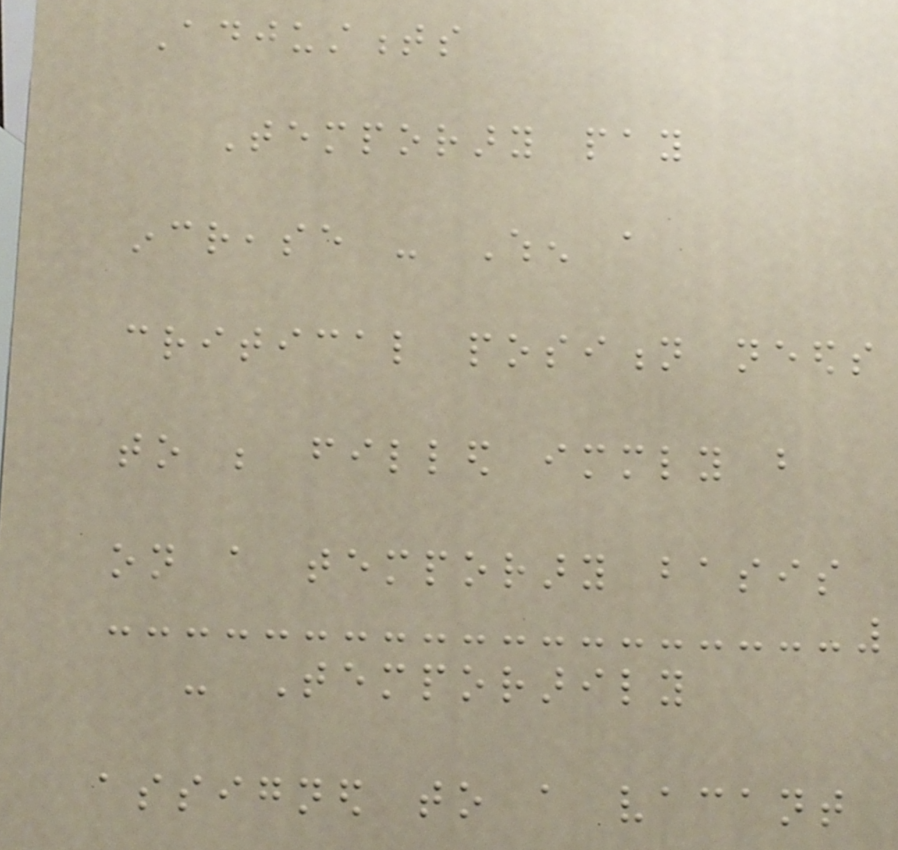Adjustments
Temporary pay
increase - When a
critical position needs
to be filled immediately but
on a temporary basis
- Temporarily
assigned to a vacant
